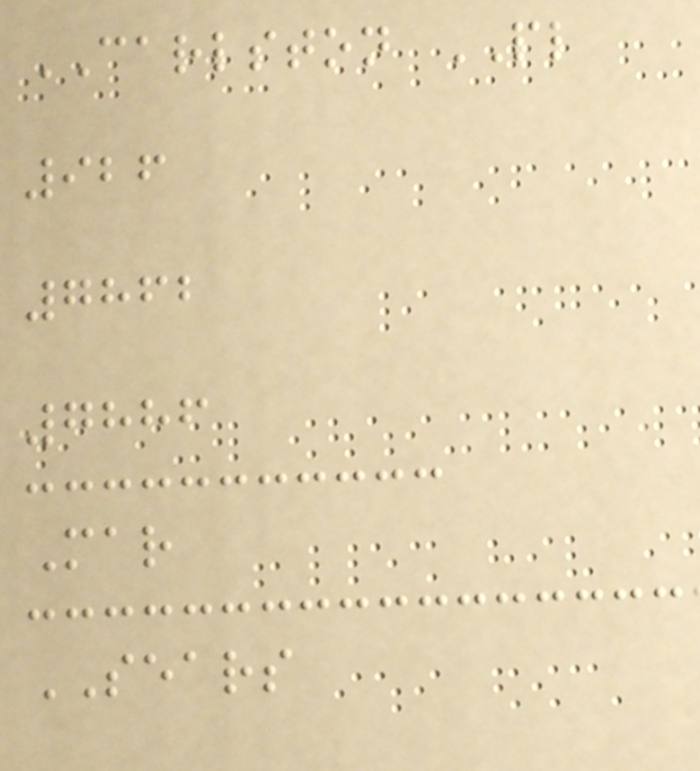CARLSTON PL
926
7862
7886
Mar
SEARS
